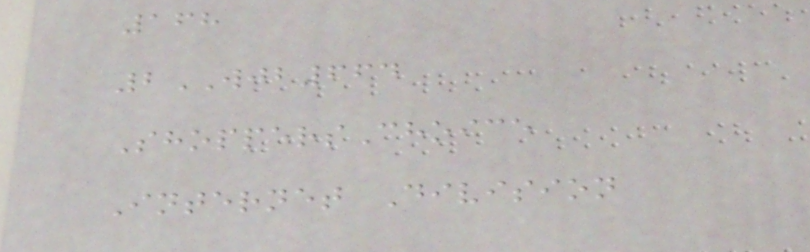168
2WJB664
ShoppersChoice
Internet Division
